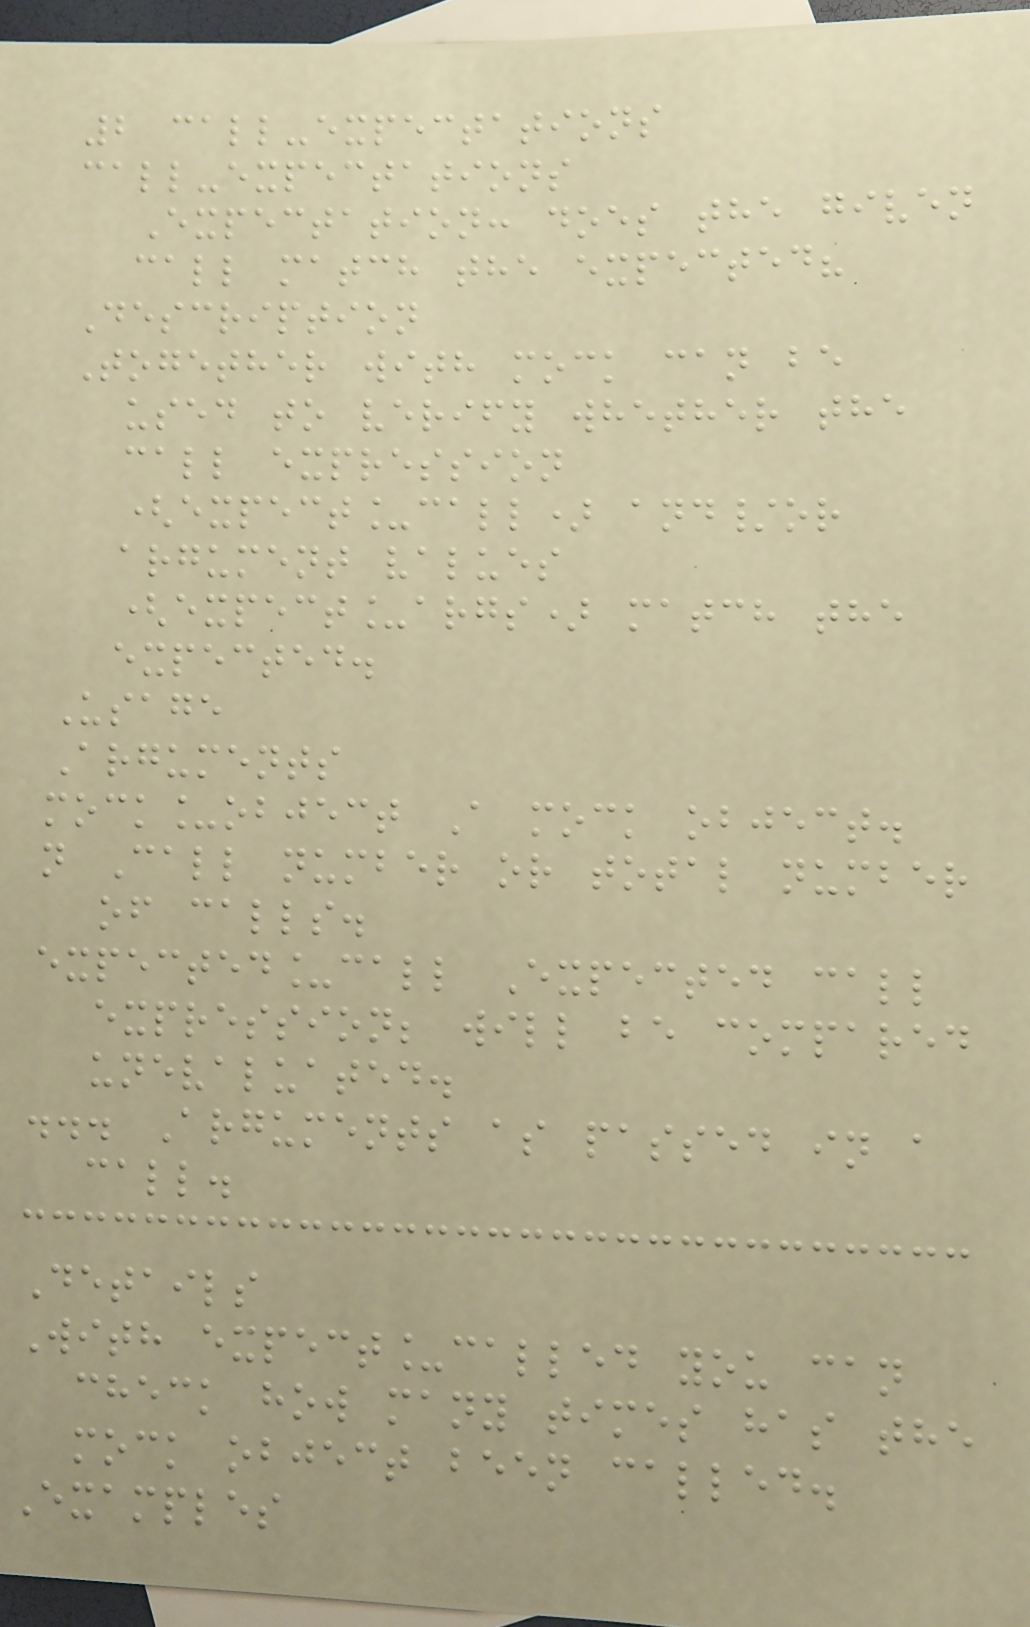2 call-expectations
call-expectations
Expectation: does the given
call match the expected?
Description
Together with mock can be
used to verify whether the
call expression
(expect_call) and/or
argument values
(expect_args) match the
expected.
Usage
Arguments
mock_object A mock object.
n Call number or total number
of calls.
expected_call Expected call
expression; will be compared
unevaluated.
... Arguments as passed in a
call.
Details
With expect_called you can
check how many times has the
mock object been called.
Examples
